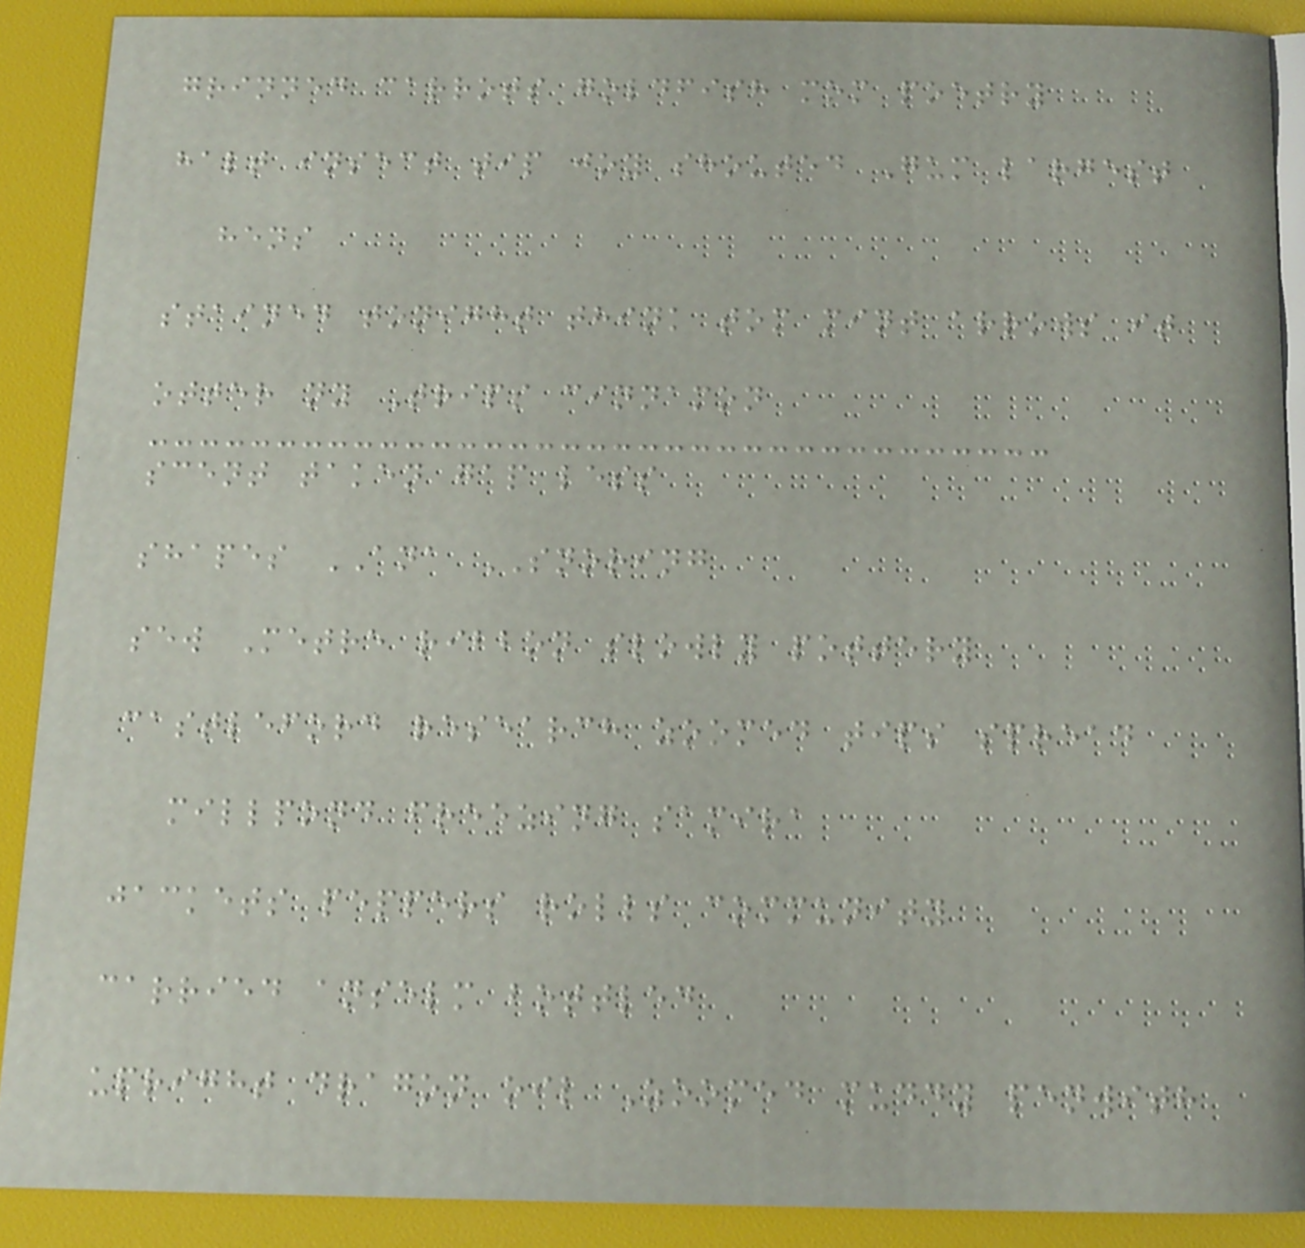grinned carrots goldfish mom poetry
halt insect tip joy shouted Gum largest
hens
stained tonight think tom mint arrows it
otter ny Trips cinnamon
scent taken gap less
shapes ANA SNORING
sew Metre ribbon slowly pottery
castleford research zoomed tips spread
millpond freezing samira
jackets peppers rolls community
carried anselm bottled
upright dragon oil Zoomed muddy penwith
